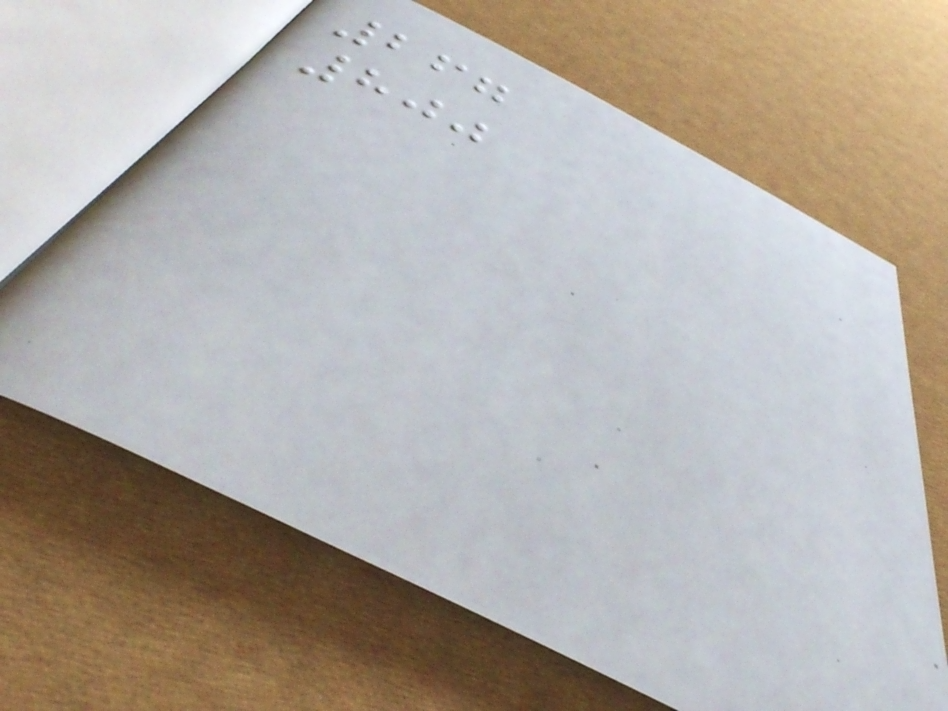267
800
